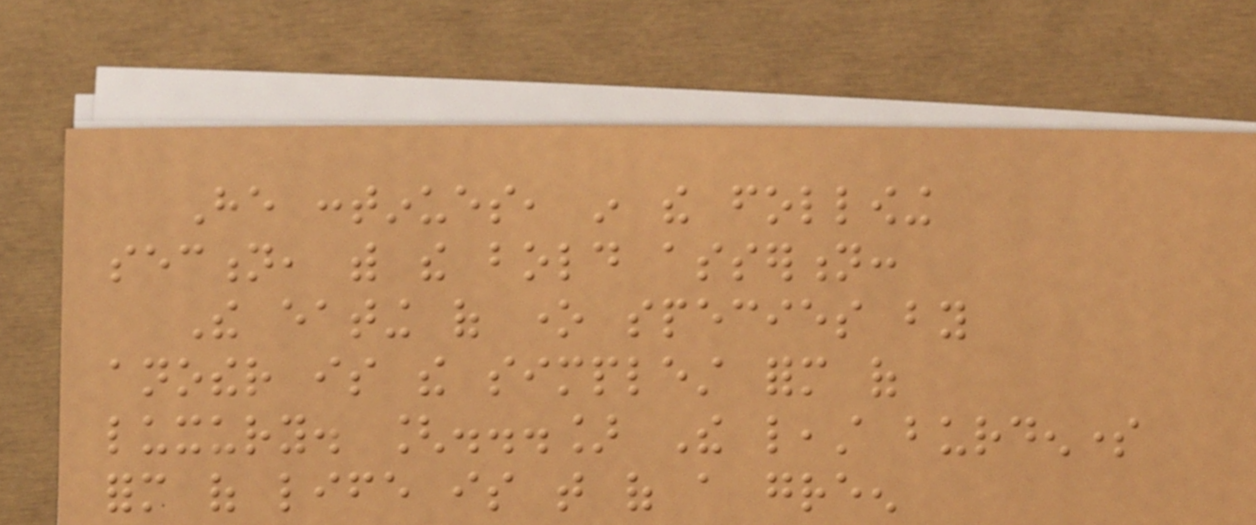He continues, in the following
section, with the bold assertion:
The eating of one species by
another is the simplest form of
luxury. [...] The least burdensome
form of life is that of a green
